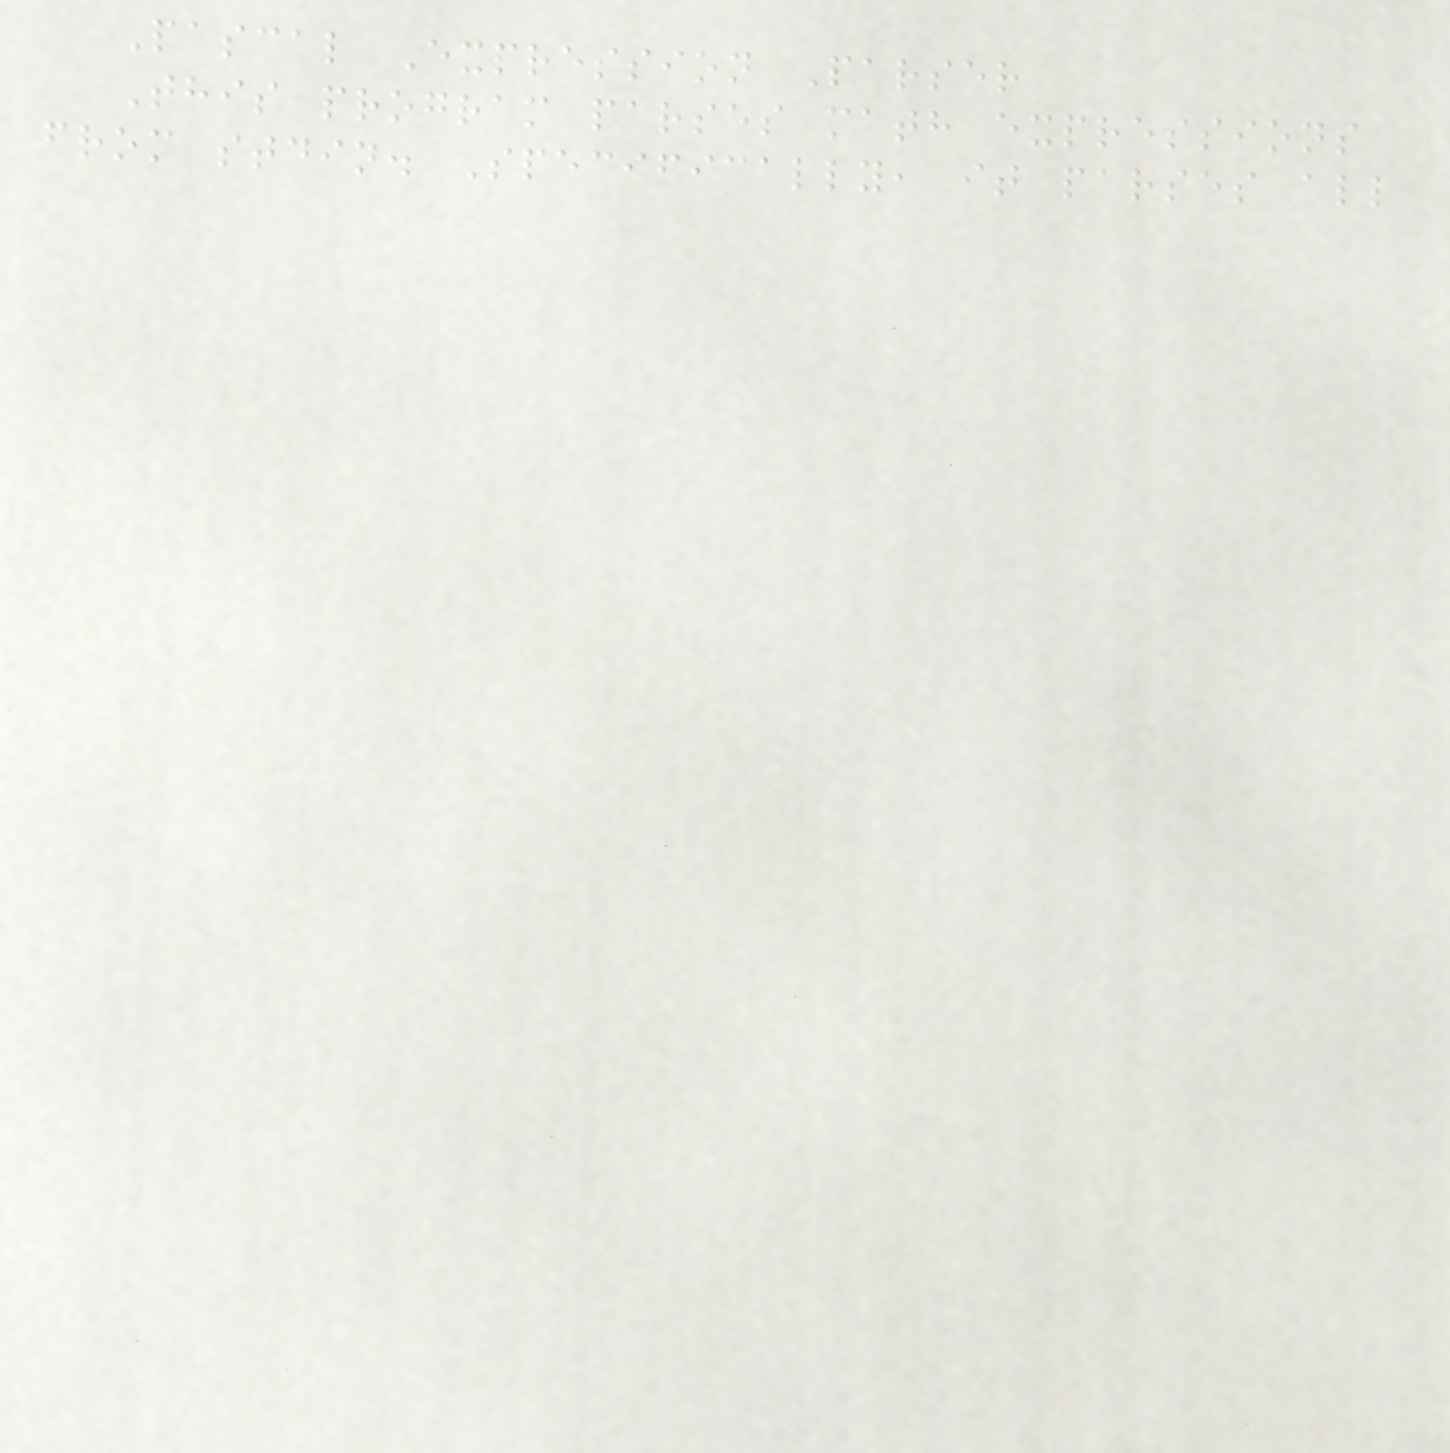Pascal Expression Parser
This program parses math expressions
from stdin. Specifically, it parses all
